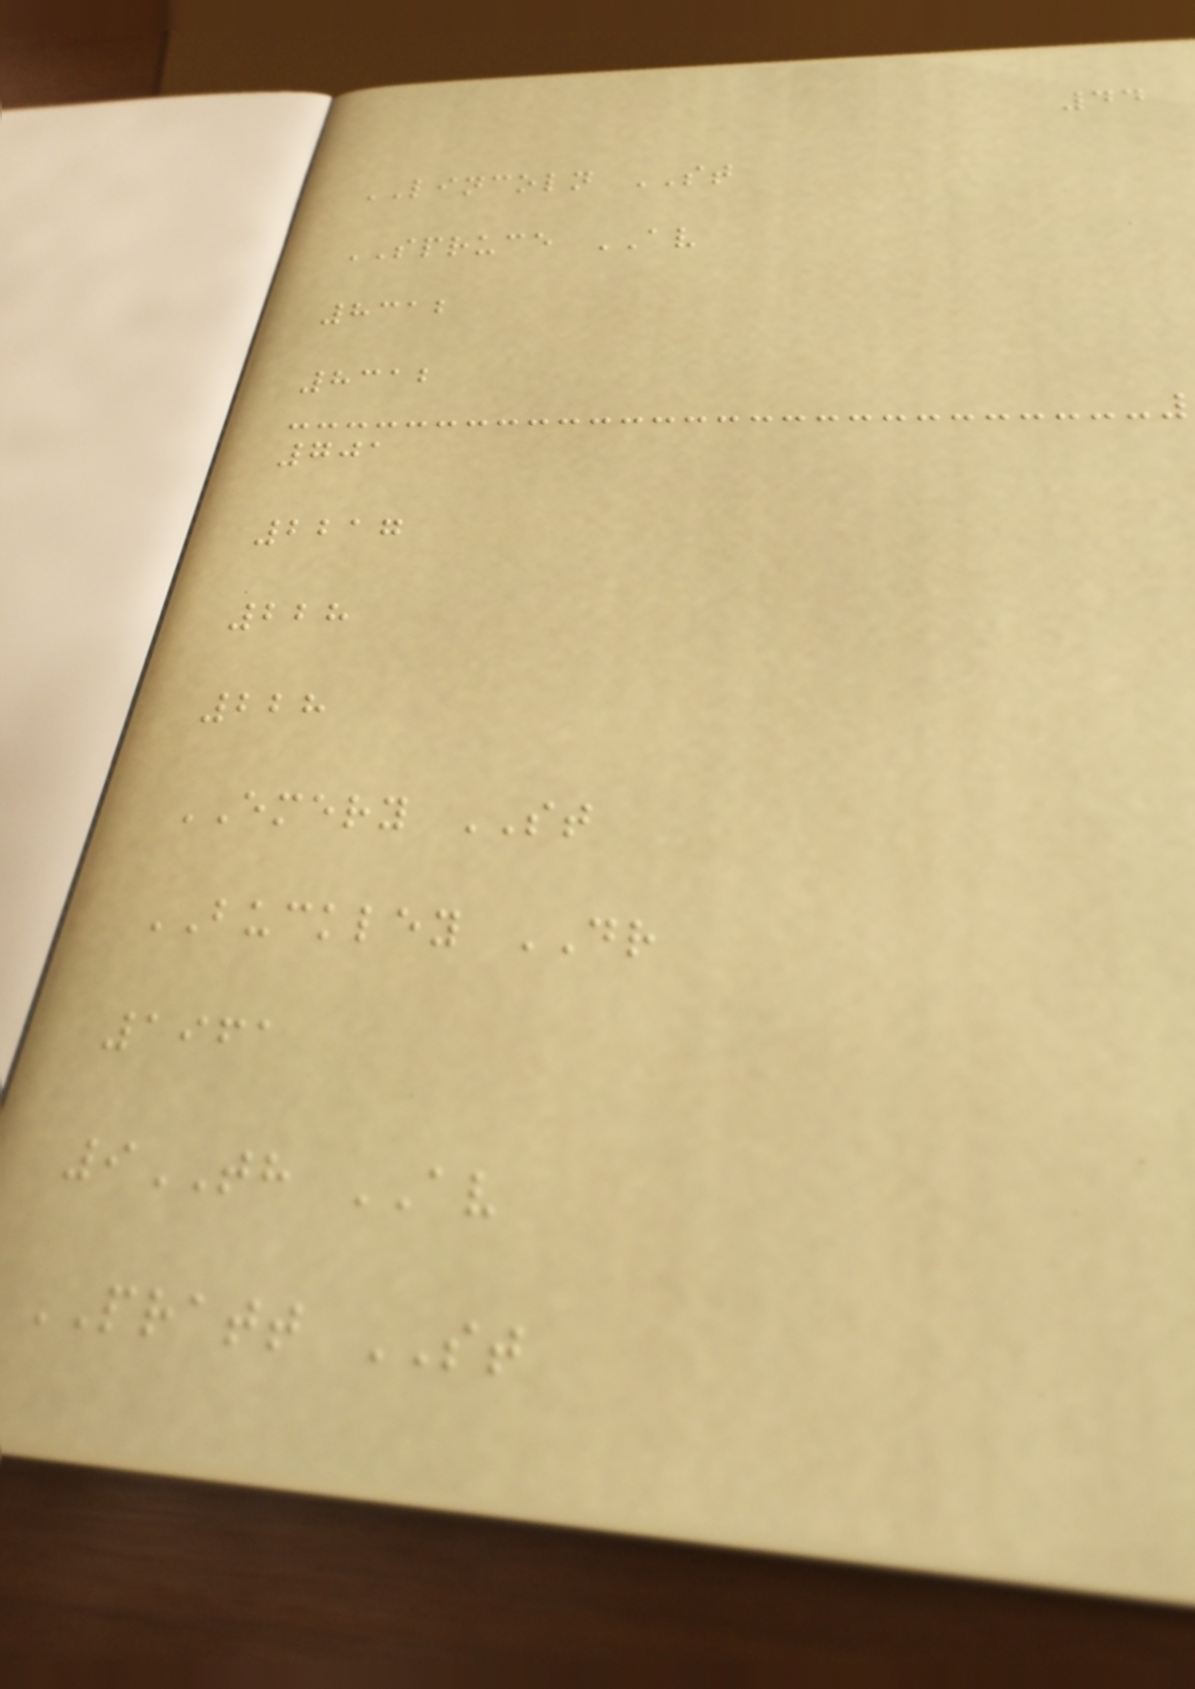44
LINCOLN ST
SPRUCE AV
8312
8312
701
2217
228
228
EMERY ST
BUCKLEY DR
1961
9TH AV
PRATT ST
